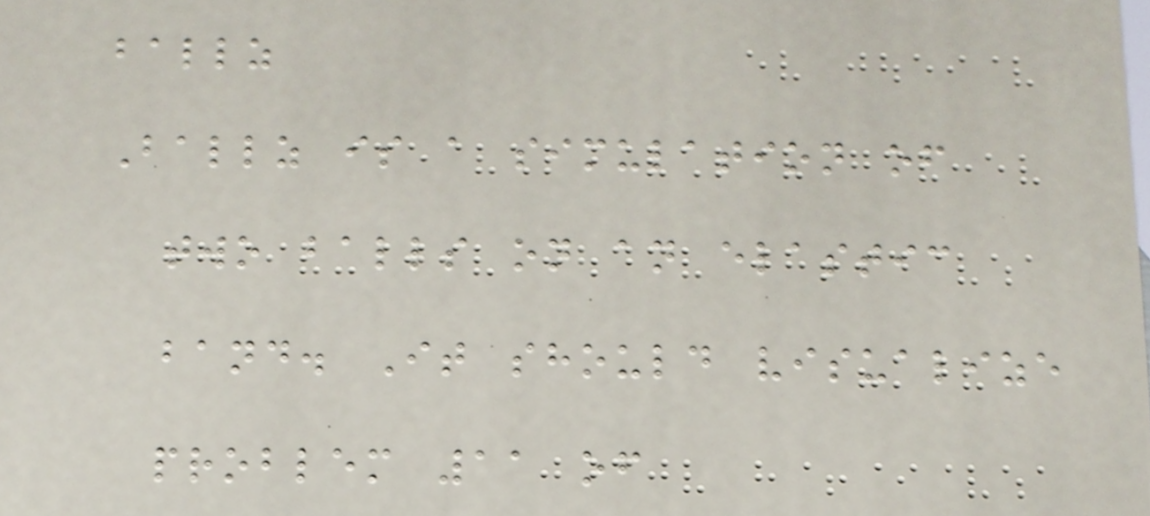ballz
Ballz is a simulation of
two balls on an elastic
band. It should visualize
problem 11 of
